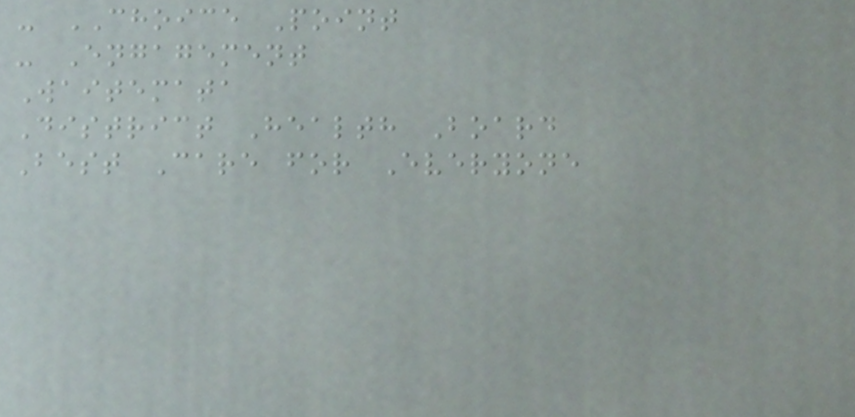- CHOICE Point
- Engagement
Waitemata
District Health Board
Best Care for Everyone
